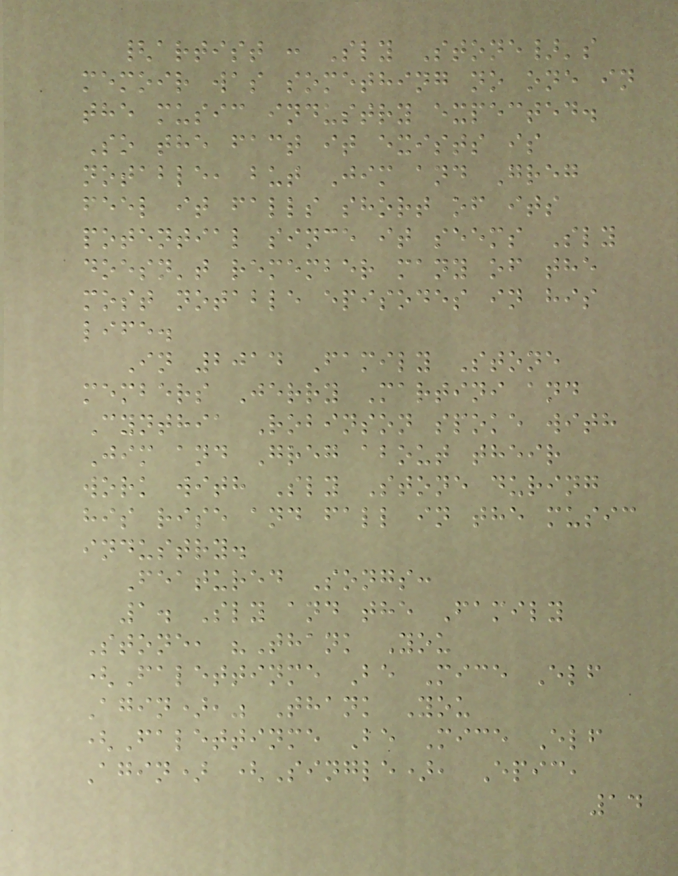{artist : Sly Stone}'s
memoir was something no one in
the music industry expected.
So the fact it exists is
notable, but Jim and Greg
feel it falls short of its
potential since it seems Sly
doesn't remember many of the
most notable episodes in his
life.
In 2014 Family Stone
members Jerry Martini and
Cynthia Robinson spoke with
Jim and Greg about their
work with Sly Stone during
his rise and fall in the music
industry.
Featured Songs:
1. Sly and the Family
Stone, "Thank You
(Falettinme Be Mice Elf
Agin)," Thank You
(Falettinme Be Mice Elf
Agin) (Single), Epic,
14
